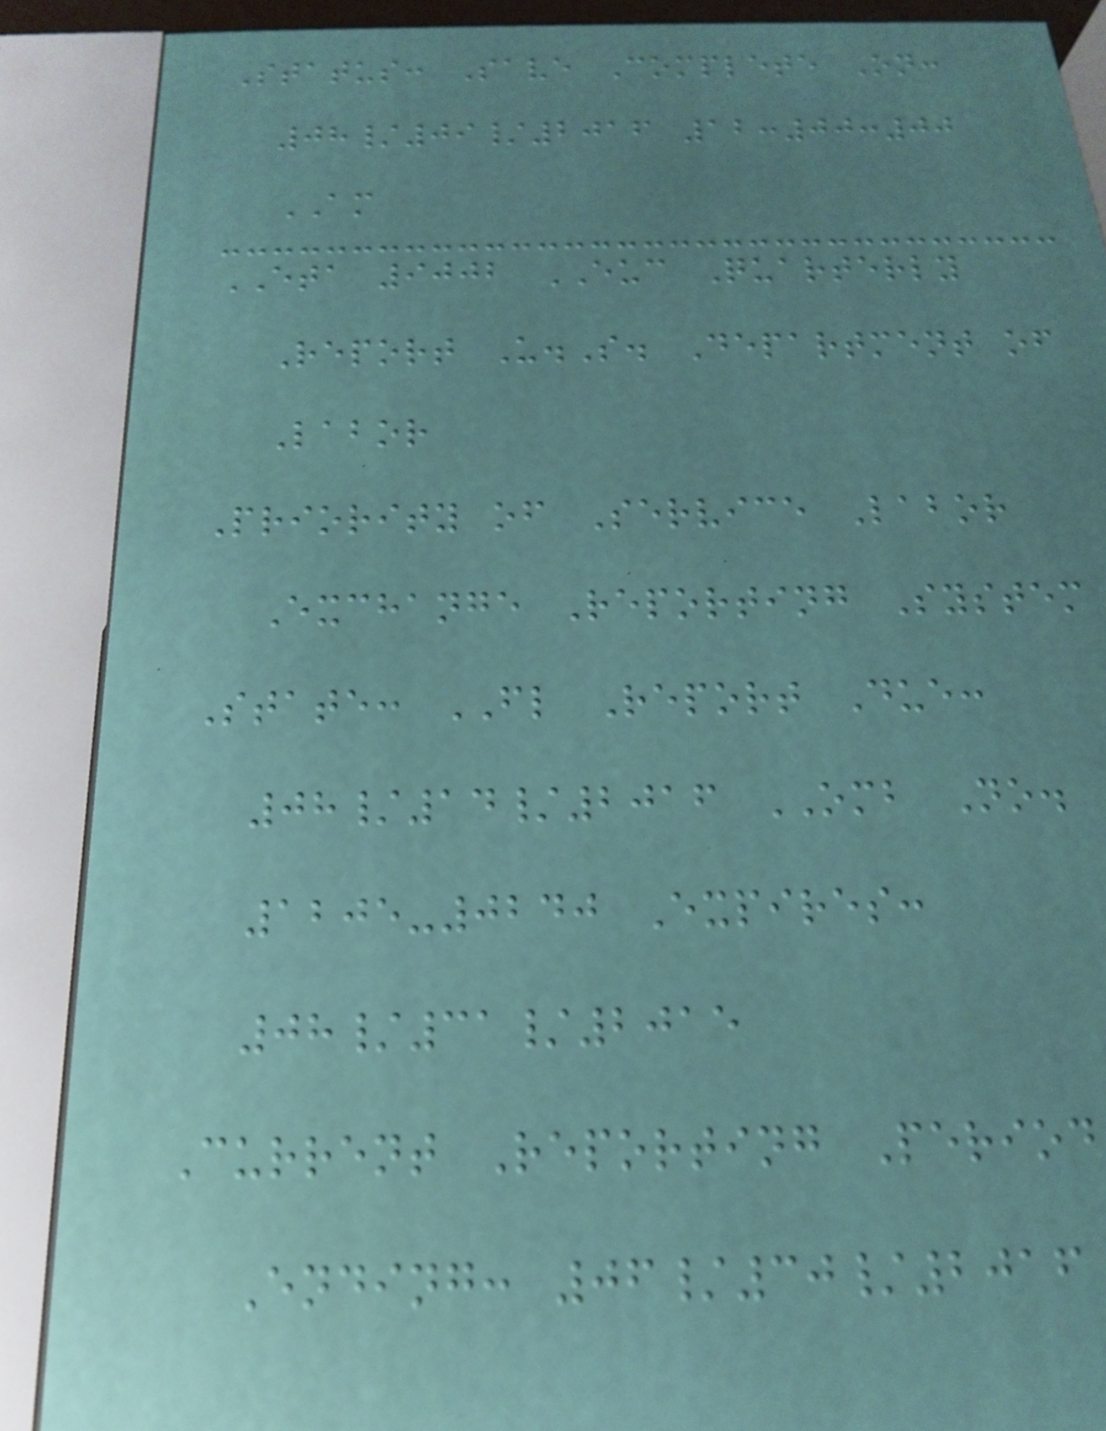Status: Save Complete On:
08/09/2016 12:00:00
AM
ETA 9002 EUC Quarterly
Report U.S. Department of
Labor
Priority of Service Labor
Exchange Reporting System
State: FL Report Due:
08/14/2016 OMB No.
1205-0240 Expires:
08/31/2015
Current Reporting Period
Ending: 06/30/2016
